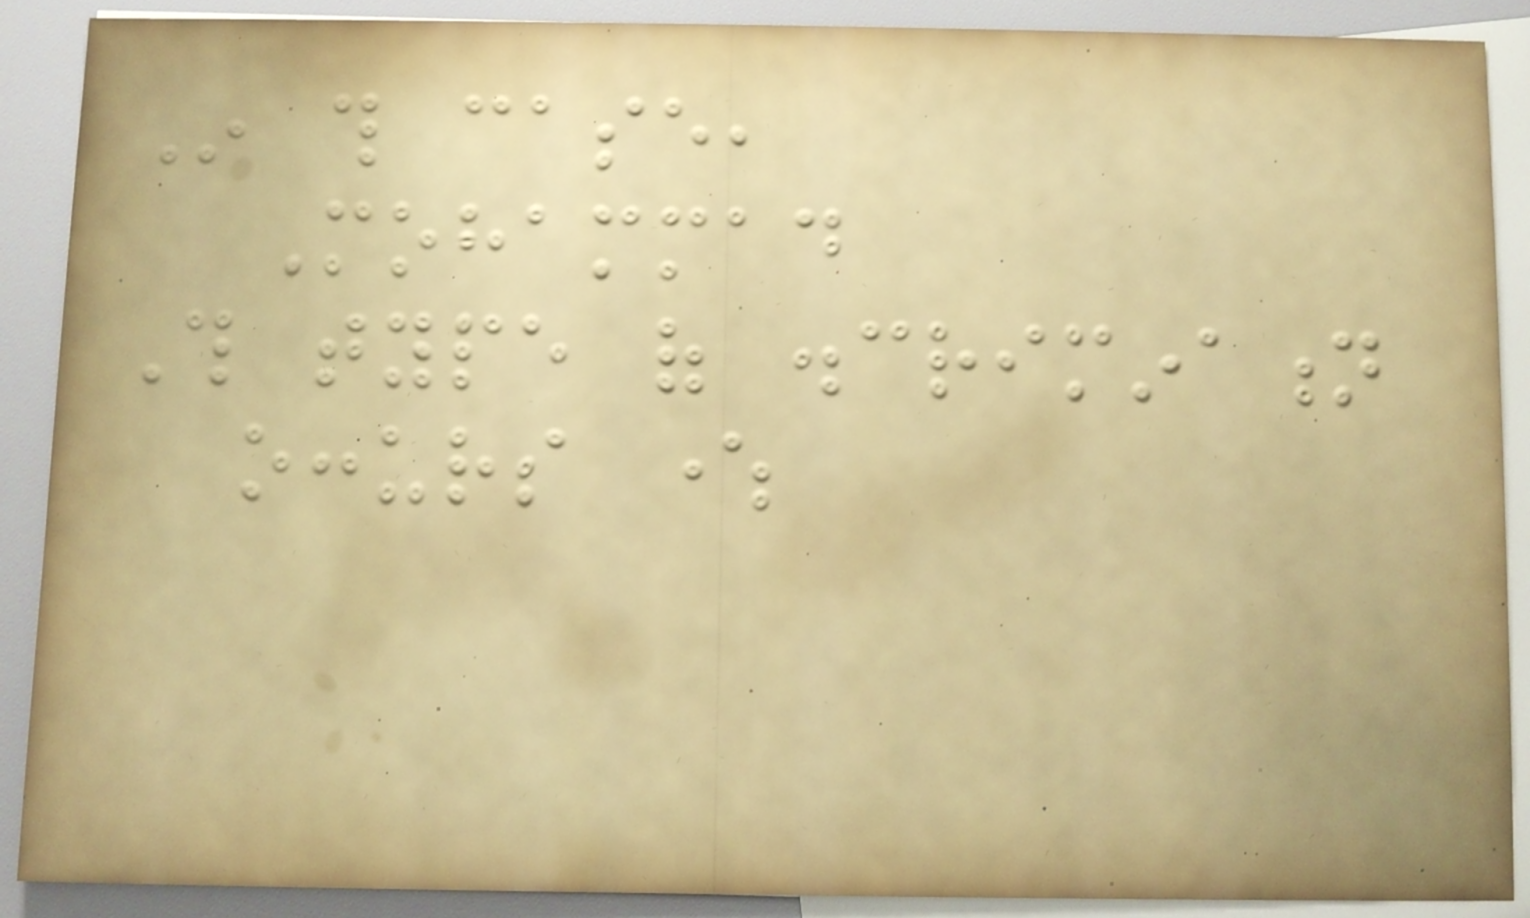In this case,
Mohammad
This type of discrimination
occurs where
